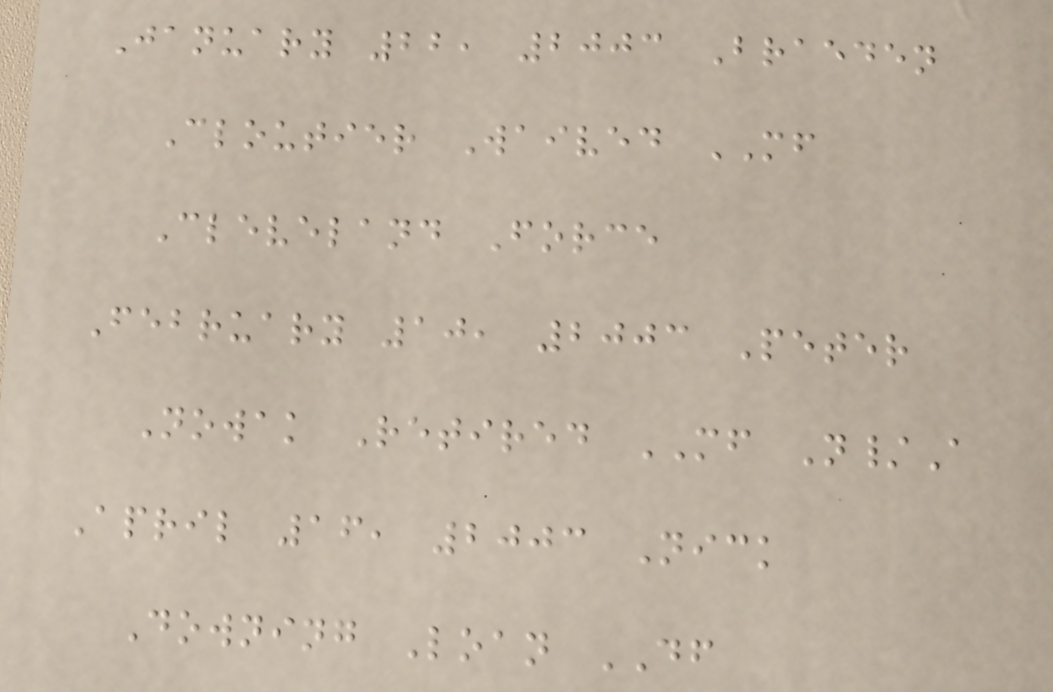January 22, 2003 Braeden
Cloutier Waived MF
Cleveland Force
February 10, 2003 Peter
Nowak Retired MF N/A
April 16, 2003 Nick
Downing Loan DF
